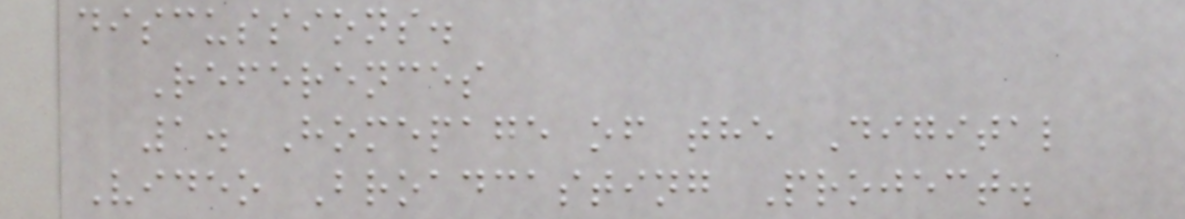discussions.
References
1. Homepage of the Digital
Video Broadcasting Project.
